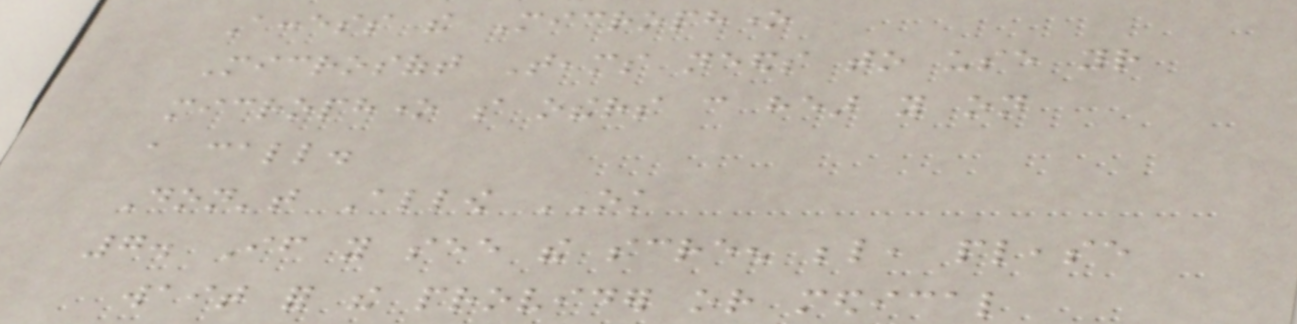Access the Microphone
Microsoft Teams needs to use your
microphone so others can hear you on
a call.
Don't Allow OK
7. If you see the screen below, please
wait for the provider or medical
